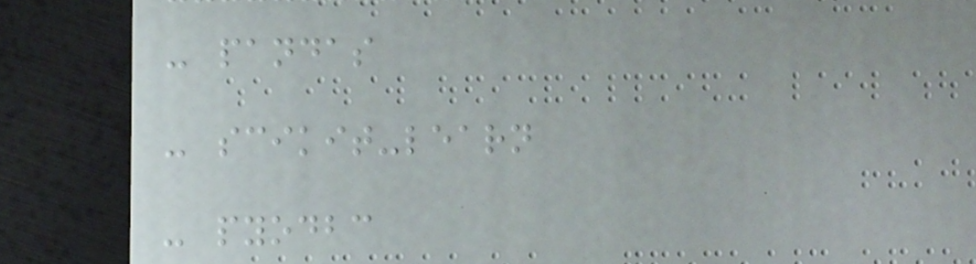- pandas
- scikit-learn
- pyodbc
